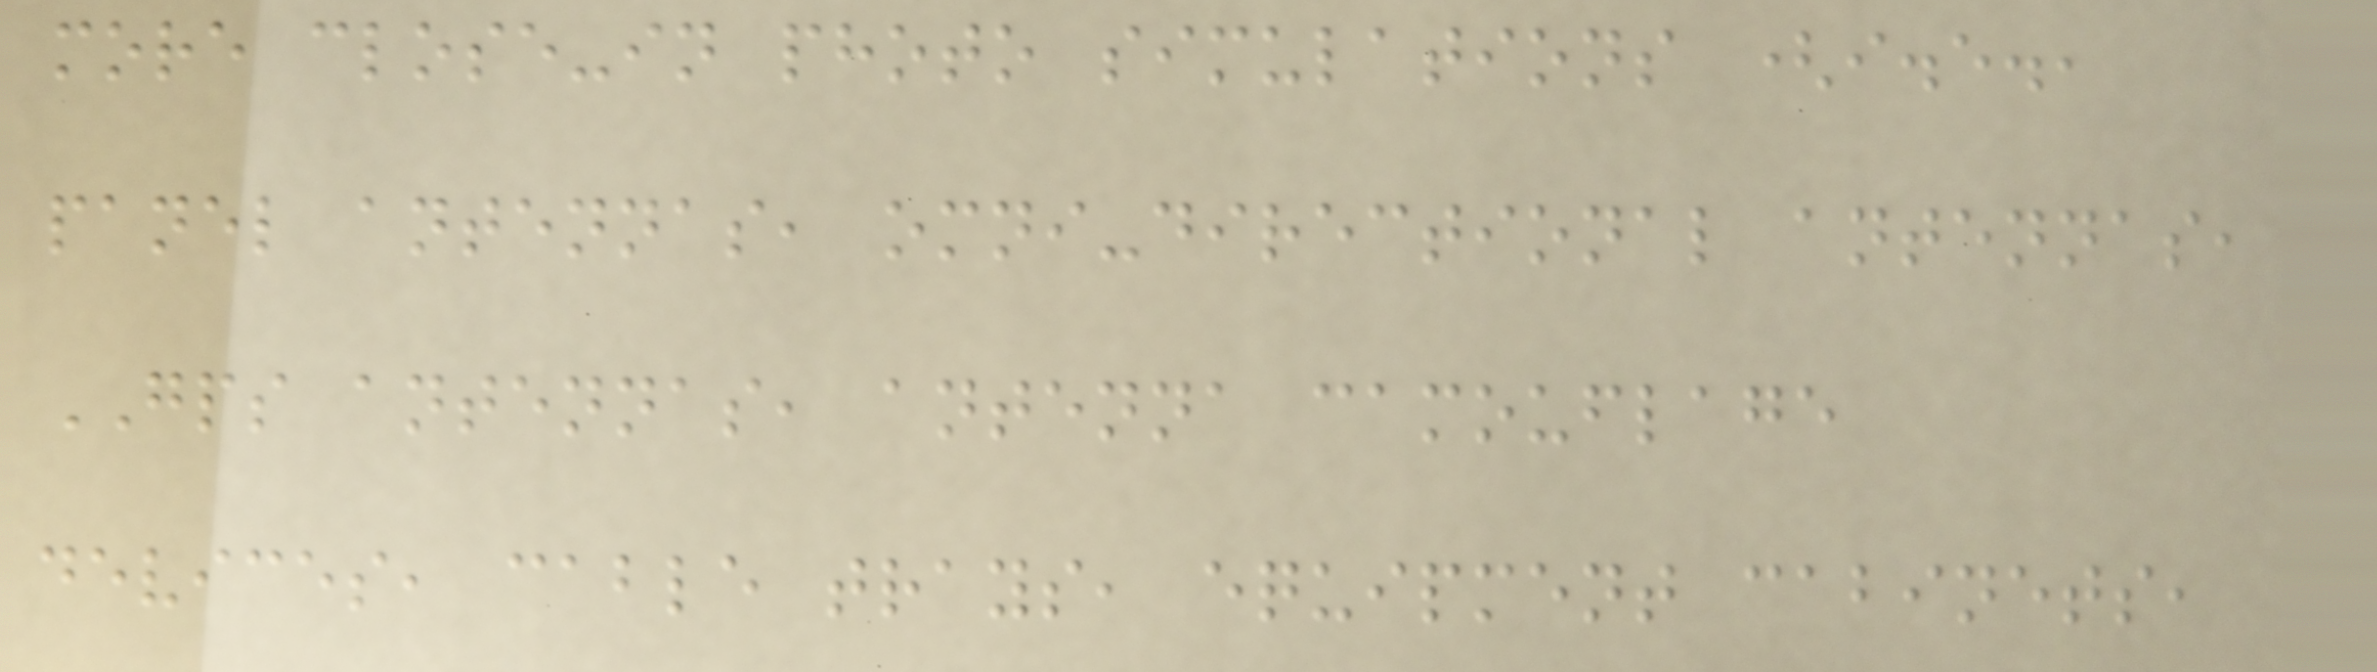more close-in photo simulations (i.e.,
panel antennas, omni-directional antennas,
GPS antennas, antenna camouflage
devices, cable trays, equipment cabinets,
